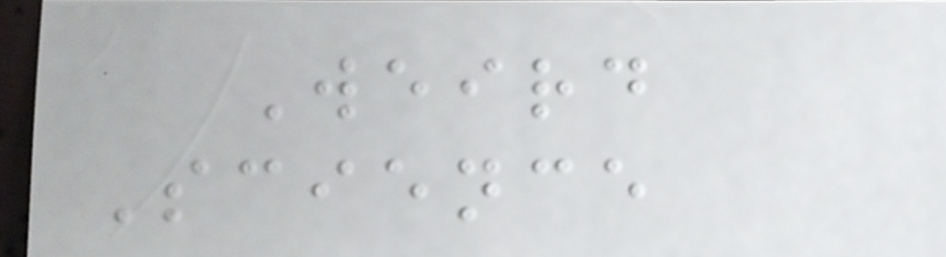Weird
Science
